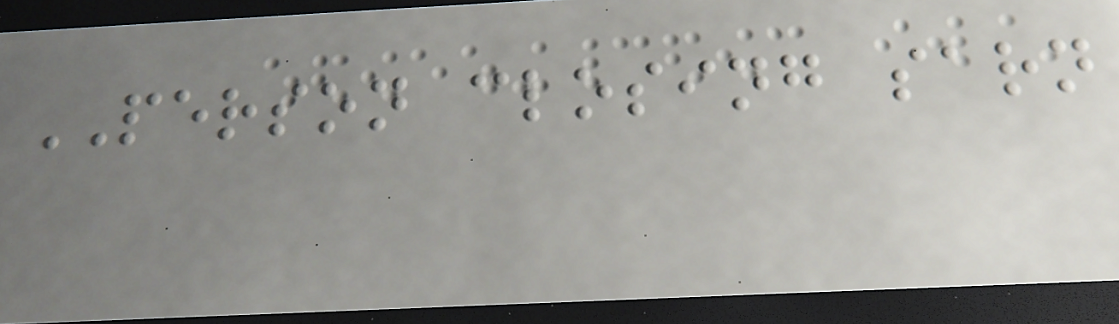PERSON closing sarn
